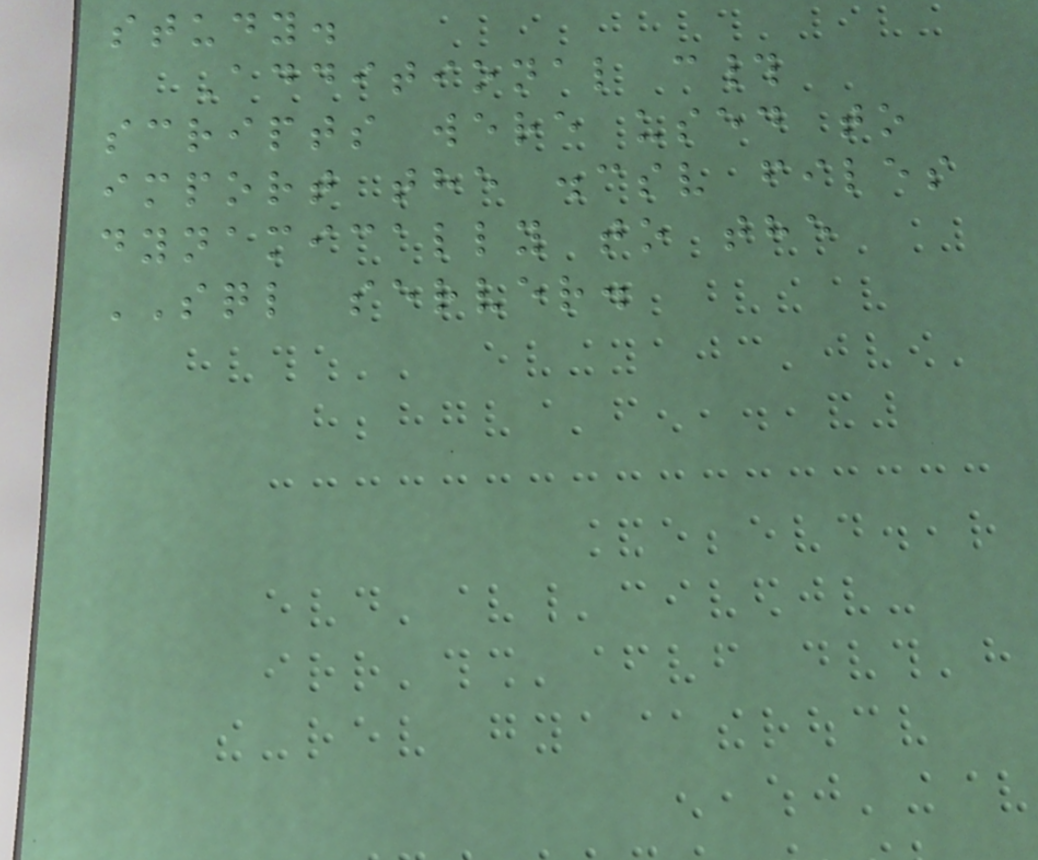study.
Additional c#
scripts were used to
import the .csv files
dynamically to the
SQL server.
